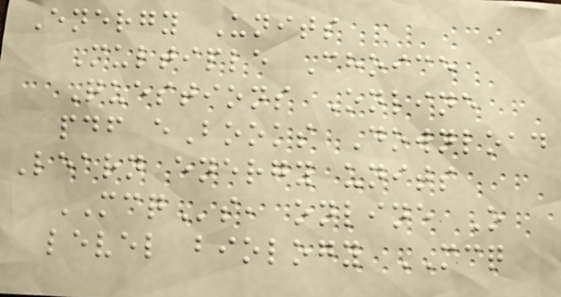Energy Units
Multiple Choice
Questions Online
pdf eBooks Download
Learn energy units
MCQs, online O
level biology MCQ
